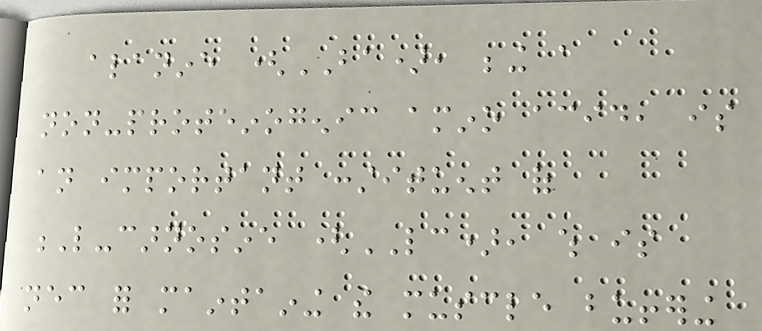alanine (BA), being a
non-proteinogenic amino acid, is
an important constituent of
L-carnosine (LC), which is
necessary for maintaining the muscle buffering
